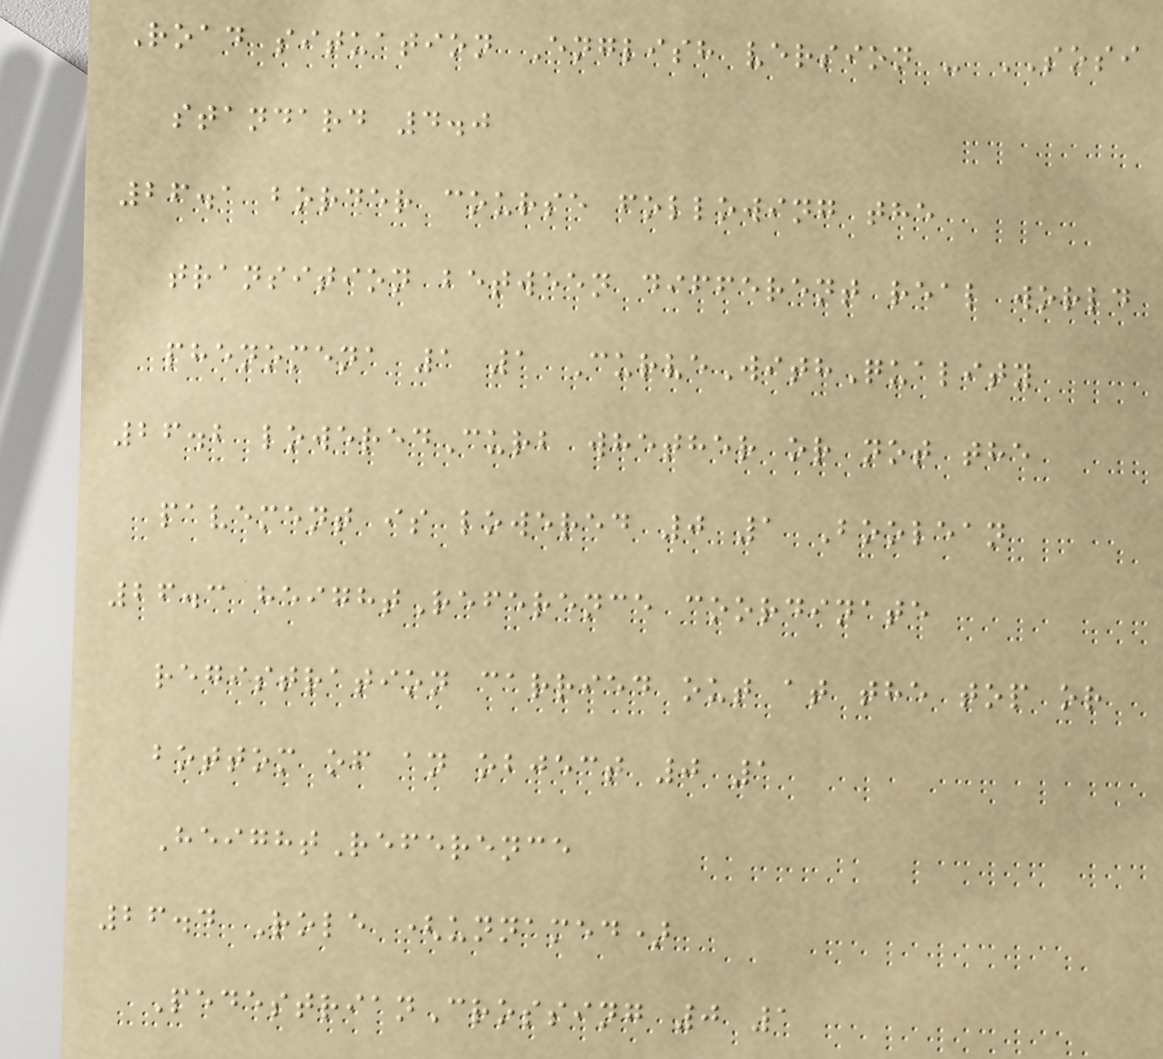Road situation English version - SOSI
standard 4.0
26.1 border course following the
transition between different real world
phenomena 1 1 CurveWithQuality
26.2 loweredCurb whether or not the
pavement is lowered 0 1 Boolean
26.3 heightReference coordinate
registration carried out at the top or
bottom of an object 0 1
HeightReference
26.4 Role (unnamed)
PedestrianCrossing 0 1
